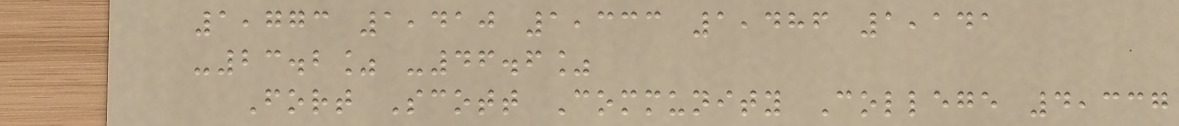1,773 1,410 1,333 1,486 1,141
-23.2% -46.6%
Fort Scott Community College 4,337
